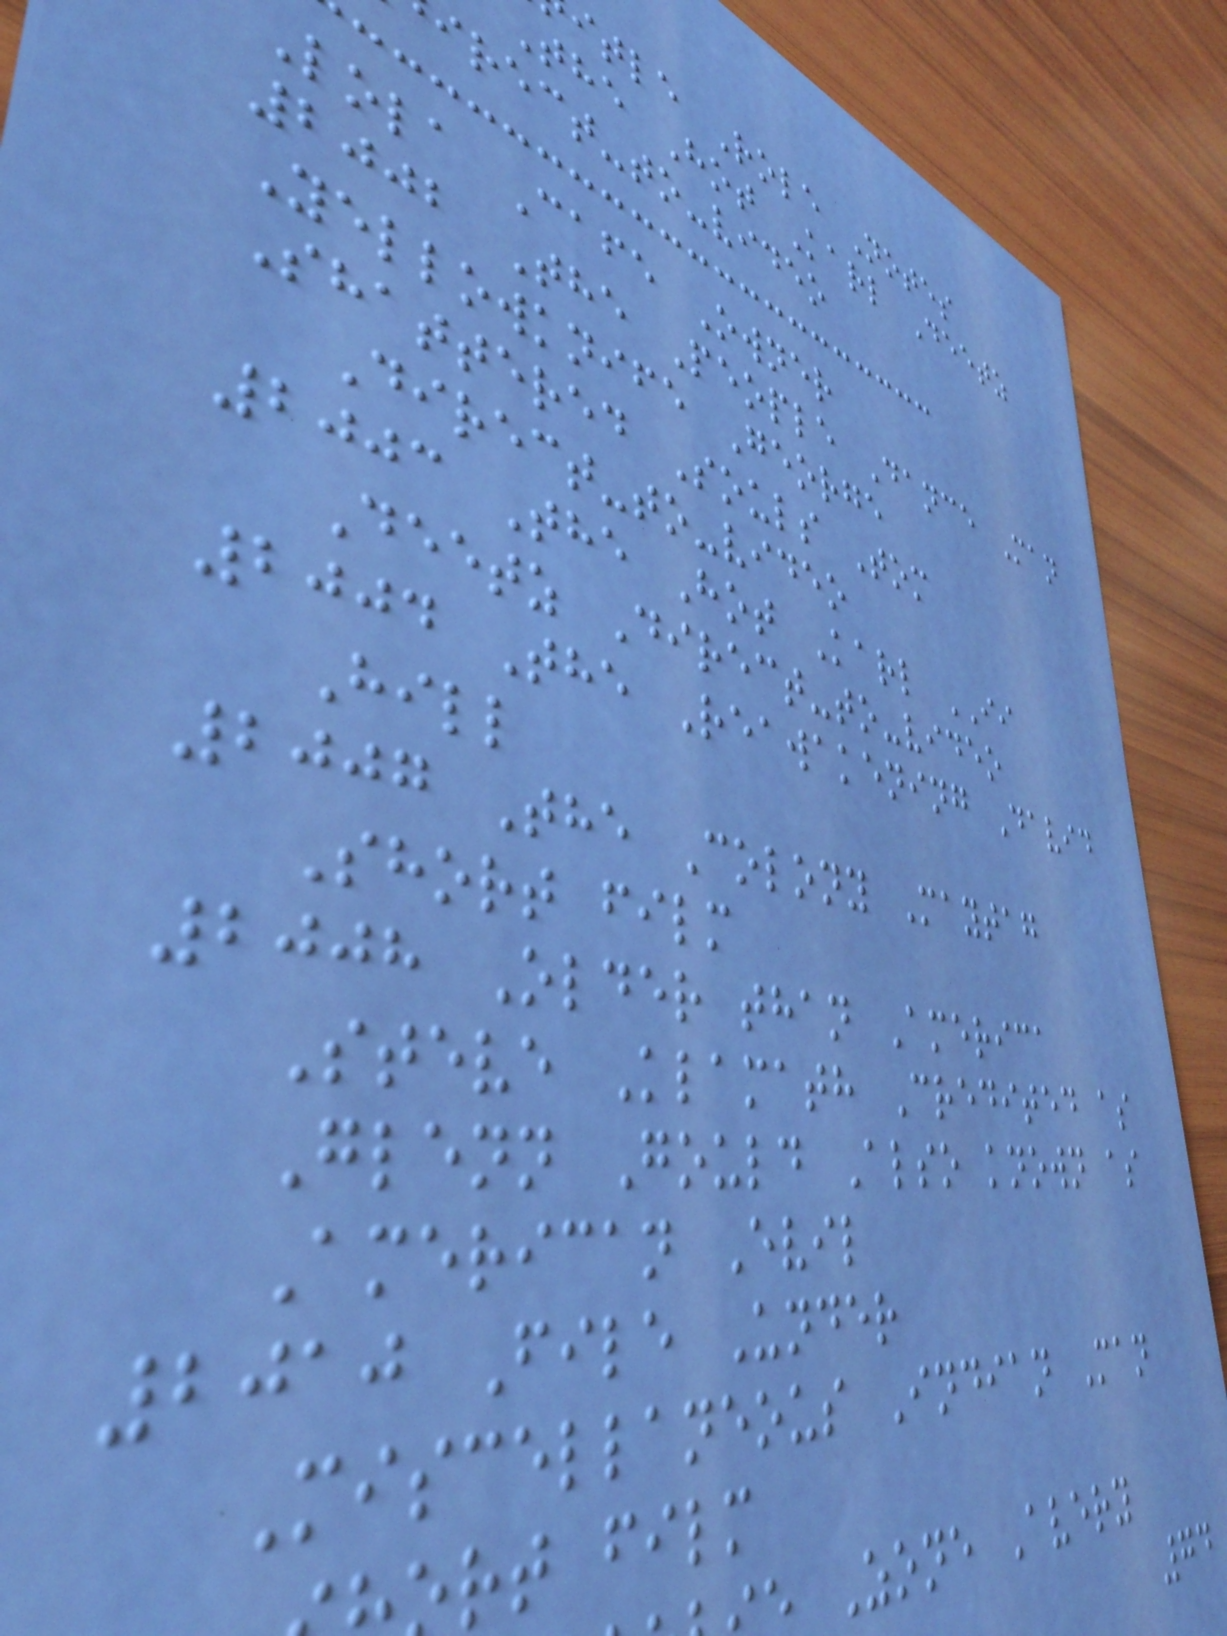itle Role Notes
The Hot Karl Deetz
irect-to-video
Lola Cafe Owner
2002 The People Dance Man
Yellowknife George
Shattered Souls Tom
Direct-to-video
2003 The Hot Karl II
Deetz Direct-to-video
2004 The Reawakening David
Hill
2007 The Colony Maytag
Short film
2008 Older than America
Steve Klamath Credited as
Glenn Gould Also known as
American Evil
2010 File Under
Miscellaneous Indian Man
rt film
Zone Avery
74
